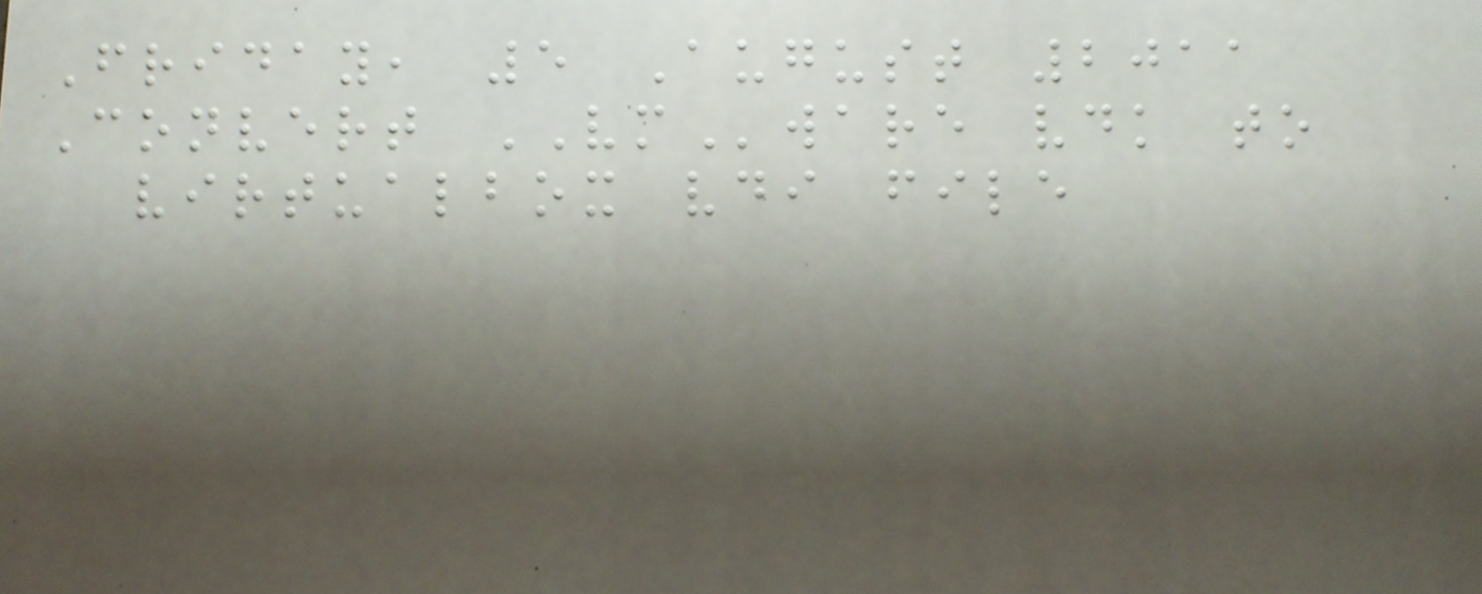Friday, 5 August 2011
Convert VMware vdk to
virtualbox vdi file
